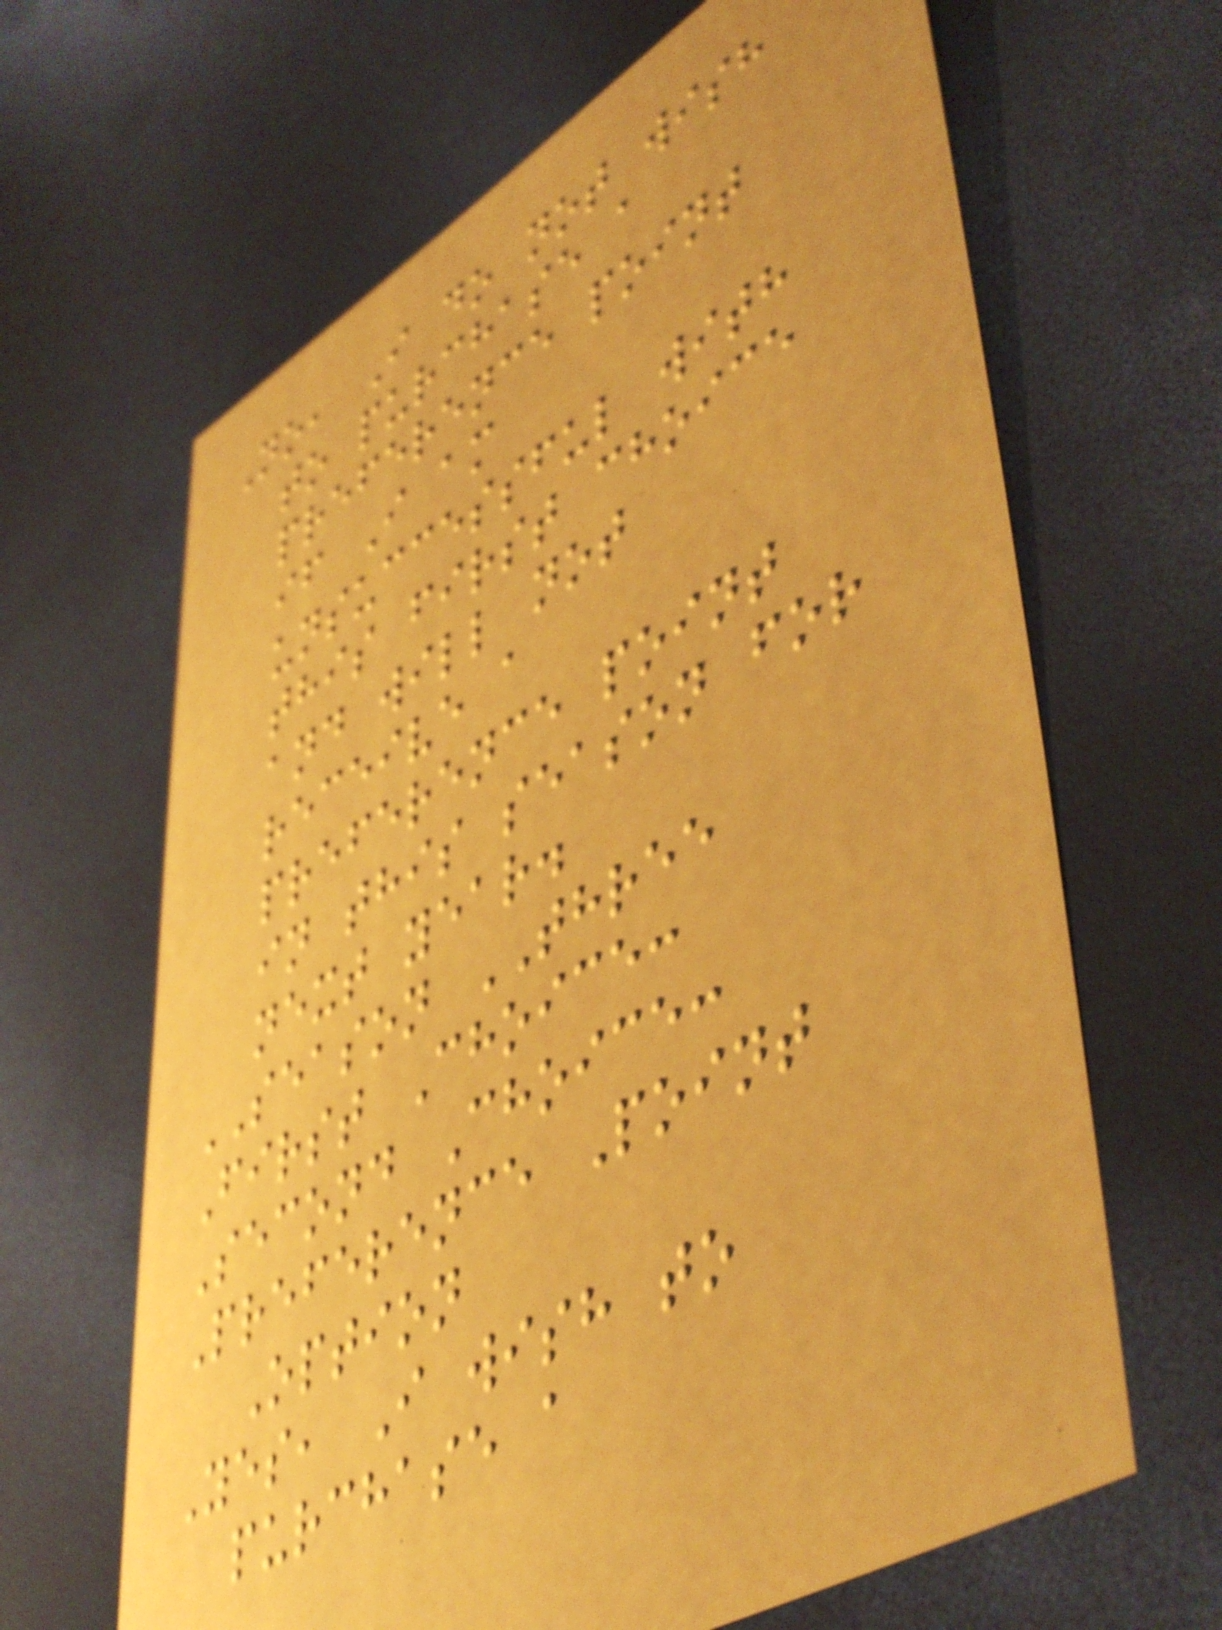No, I do not wish
to purchase a
preference point
if I am
unsuccessful with
this first choice
and will not
receive a
preference point
in this season for
next year.
SEASON THREE
First Choice:
Second Choice:
Preference Point
Option
Yes, I wish to
purchase a
